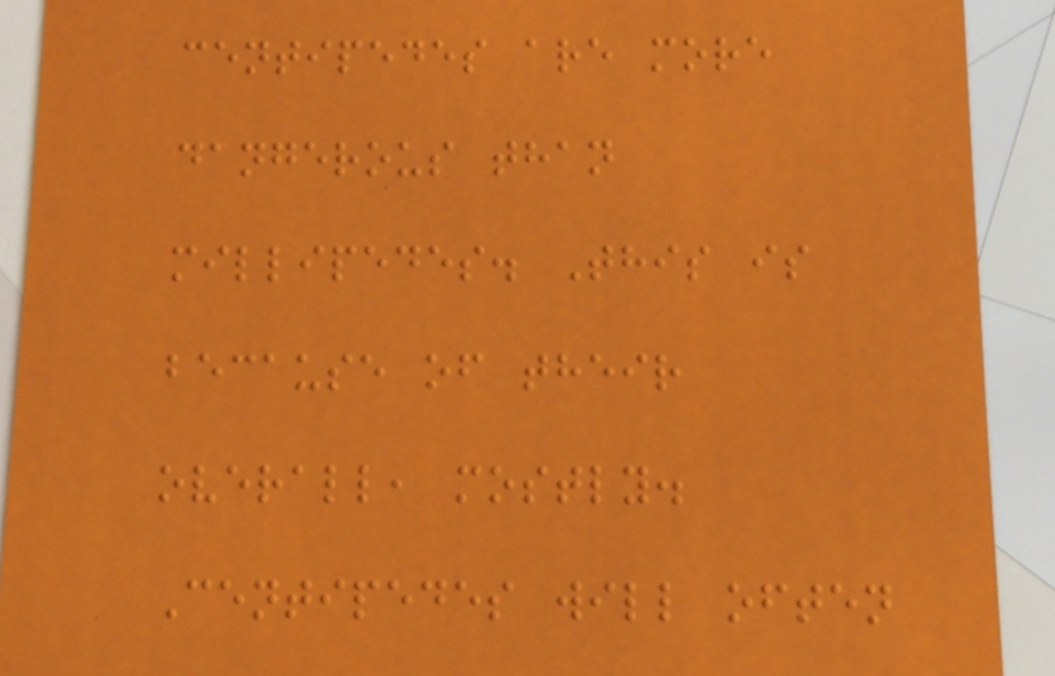centipedes are more
dangerous than
millipedes. This is
because of their
overall, mostly.
Centipedes will often
